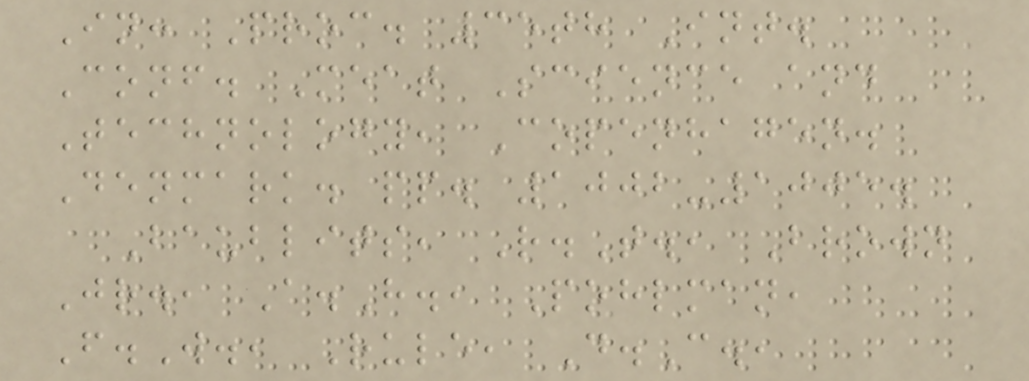In: Proc. 35th Int.
Conf. Meat Science and
Technology, Copenhagen.
Denmark. pp. 1002-1005.
Baublits, R.T., Brown
Jr., A.H., Pohlman,
F.W., Rule, D.C.,
